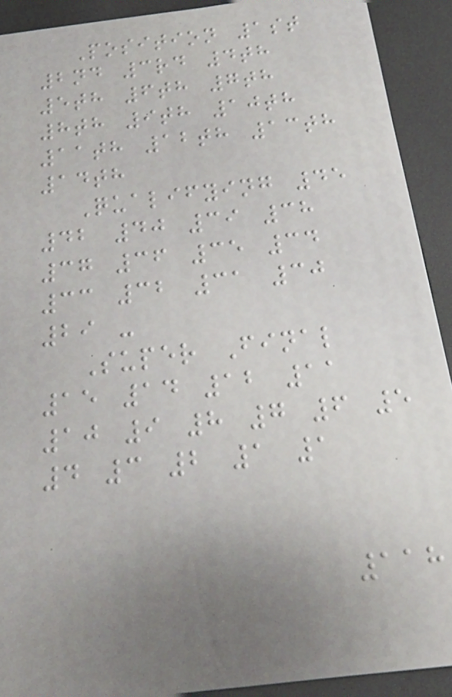Position 1st
2nd 3rd 4th
5th 6th 7th
8th 9th 10th
11th 12th 13th
14th
Qualifying 45
42 40 39 38
37 36 35 34
33 32 31 30
29 -
Super Final
15 14 12 11
10 9 8 7 6 5
4 3 2 1 1
118
